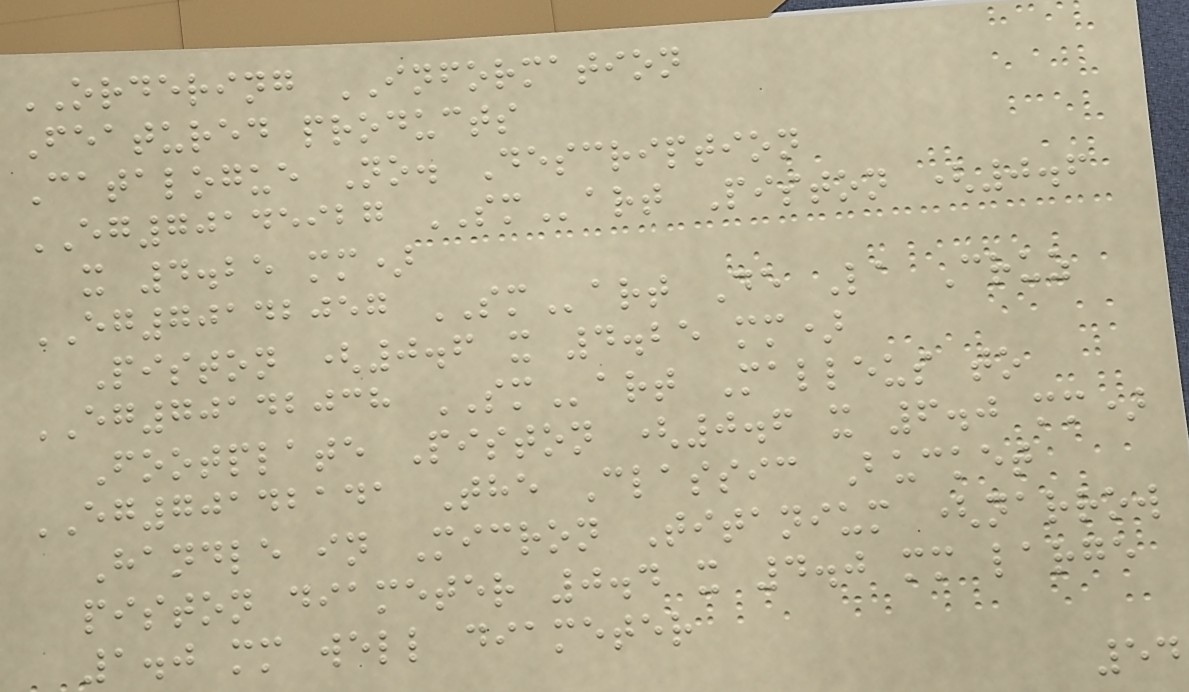ORDERING INFORMATION
Featured products
Catalogue No. Description
EG70145927 SMart Piston (0.6
x 4.25 mm)
EG70142057 SMart De La Cruz
Piston (0.6 x 4.25 mm)
EG70142038 SMart Malleus to
Footplate Piston (0.6 x 6.0 mm)
EG70142141 The Classic Bucket
Handle in Micron Titanium (narrow
piston diameter 0.4 x 4.0 mm large
1.0 mm well diameter
54
